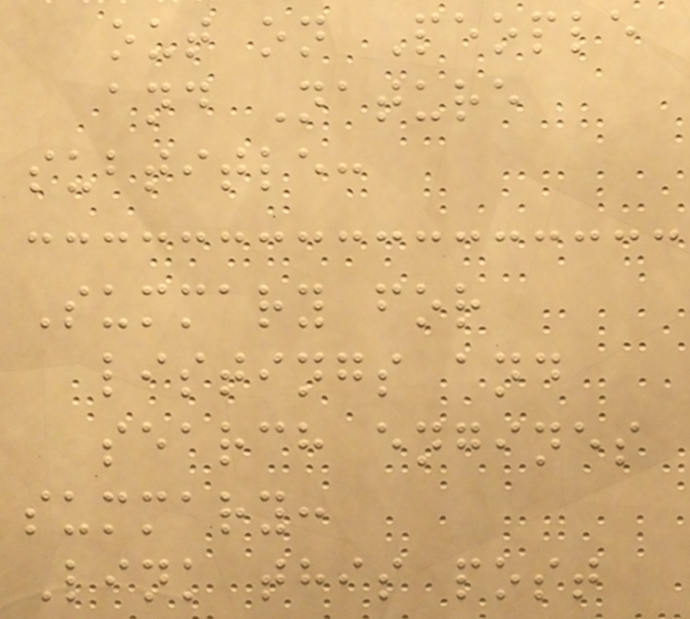out on People
and Nature
subtitle:
Summary for
listings and
search engines
summary:
Link this post
